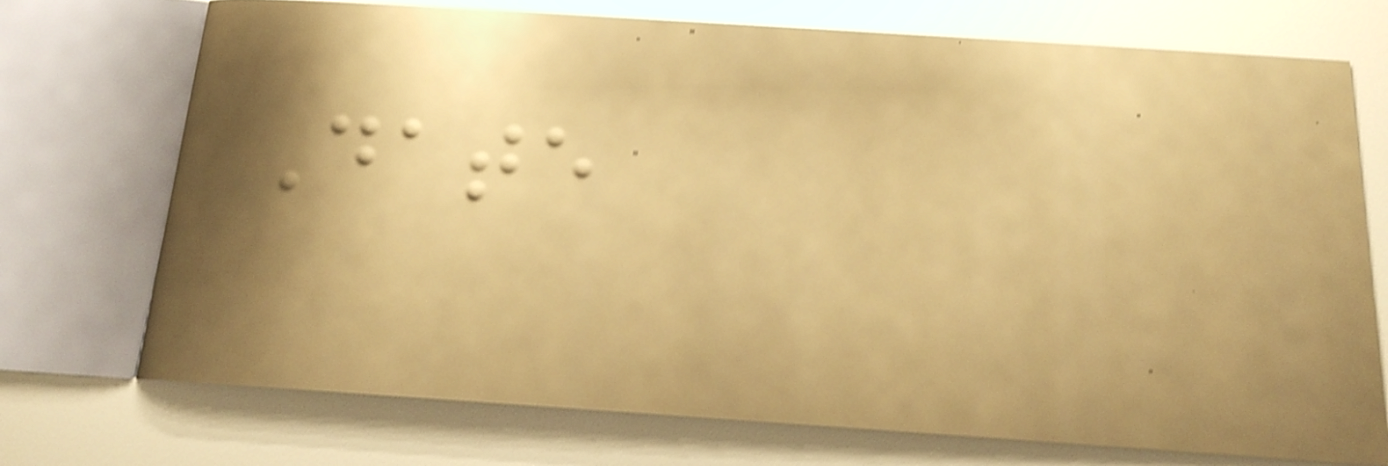Date
